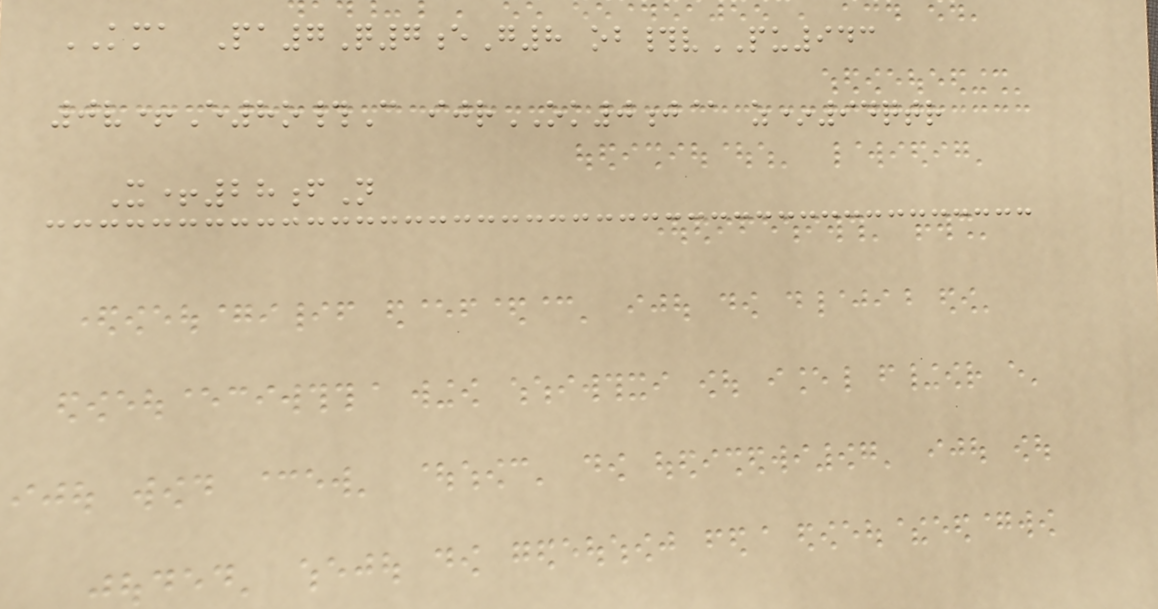KMA Pa7Q7eG8 ob#vPU943
0v+E8o#C ijrOK0j@ z*94qtr
X+28fN
